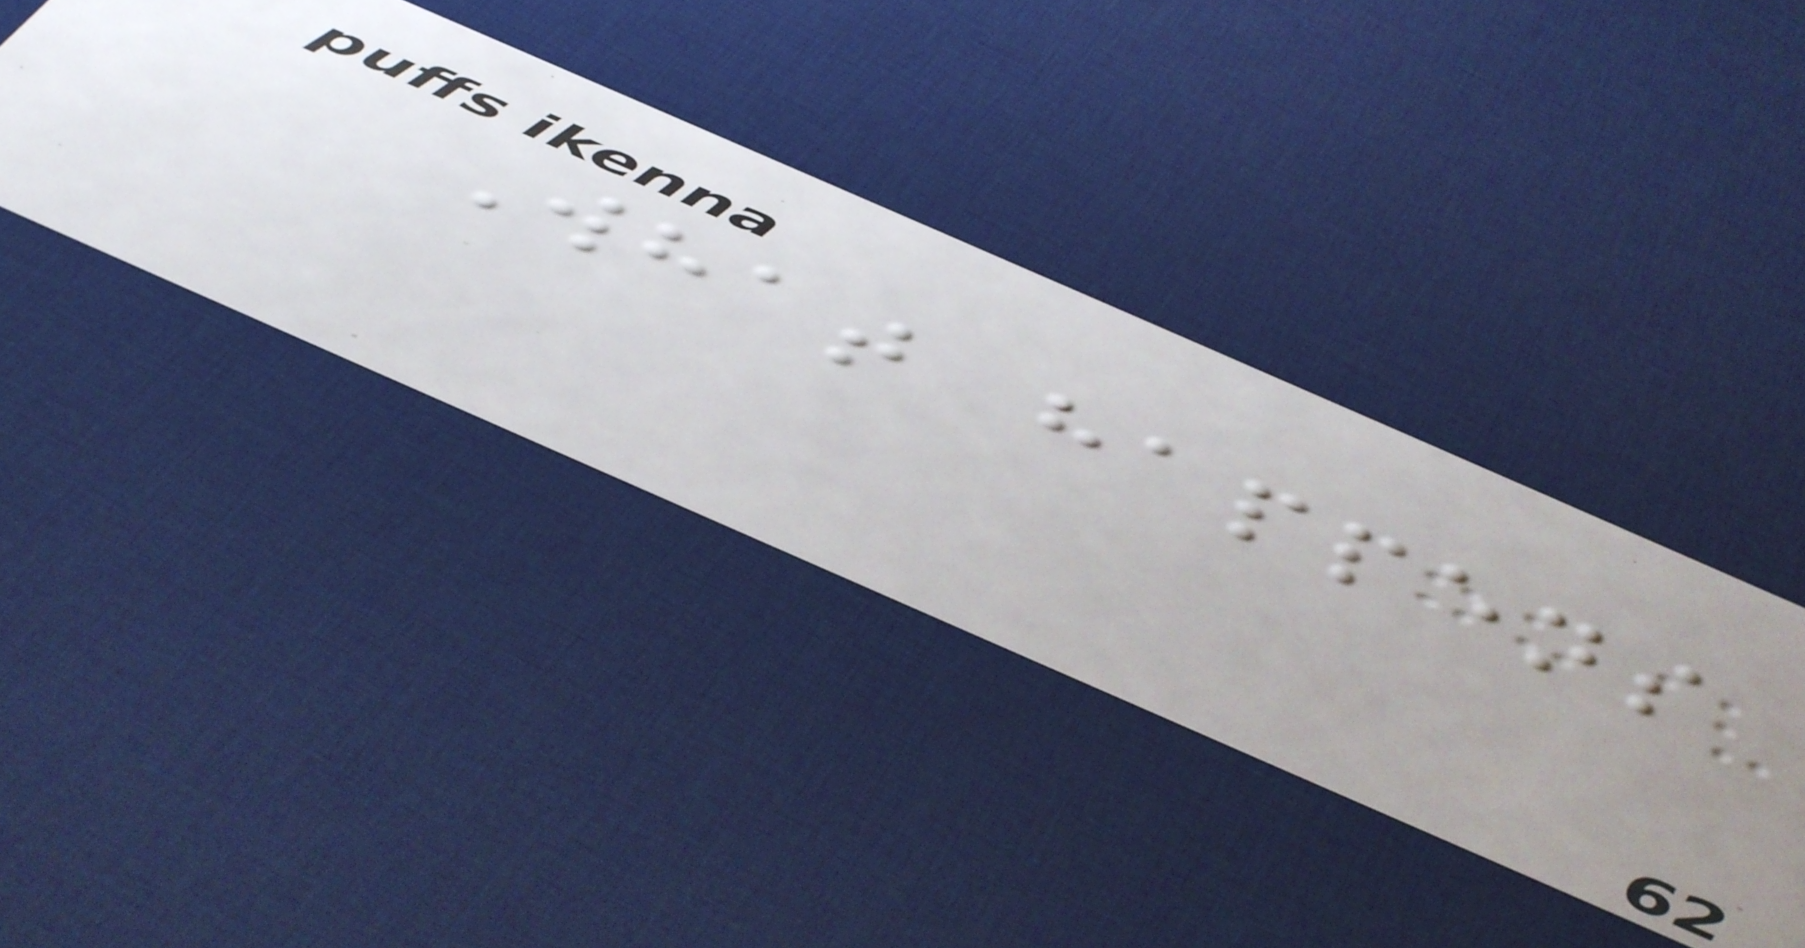What happens
